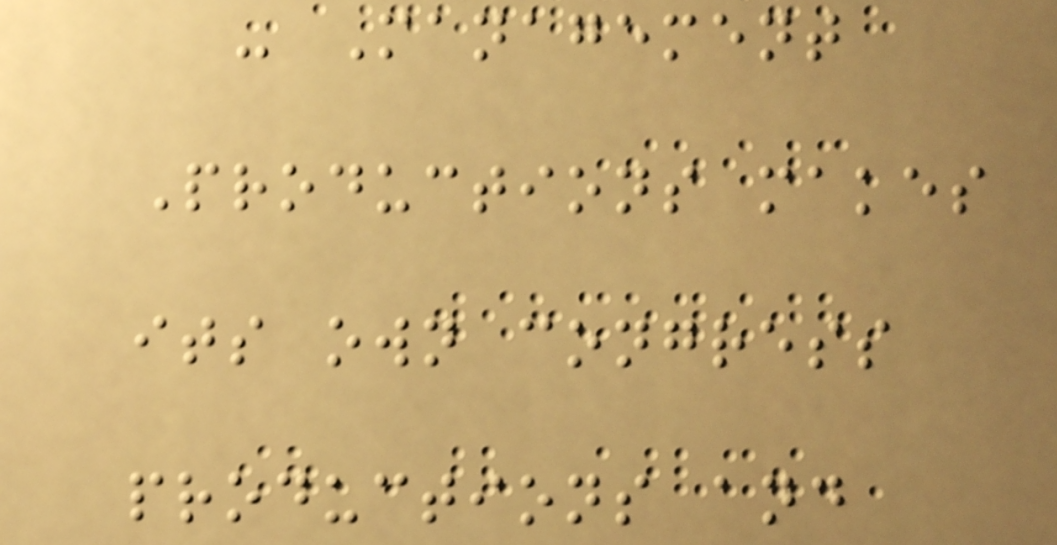- Management
Productions makes
its own congress
productions and
